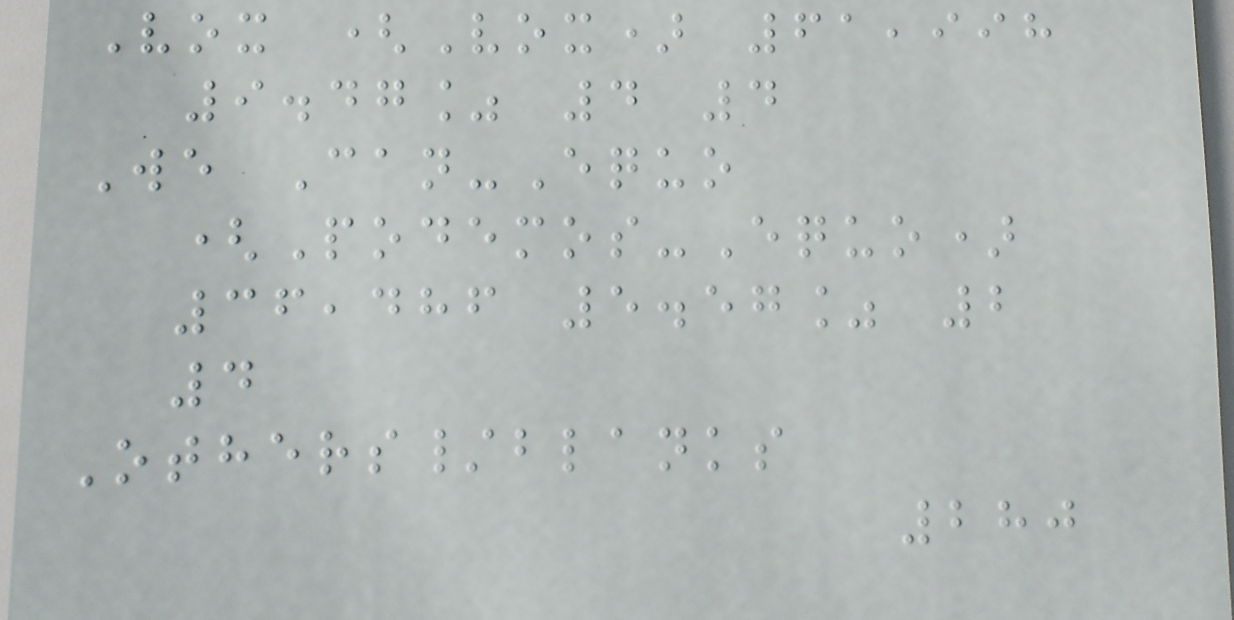Vox (Vox) 61,998
9.47% 4 4
We Can-Equo
(Podemos-Equo)
36,486 5.57% 2
4
Others/blanks
280
